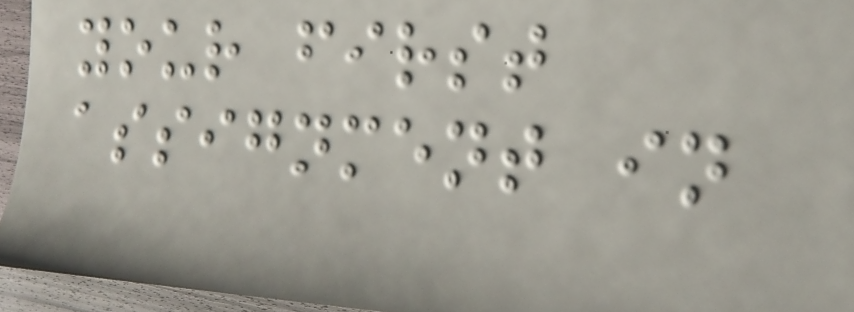your first
assignment in
